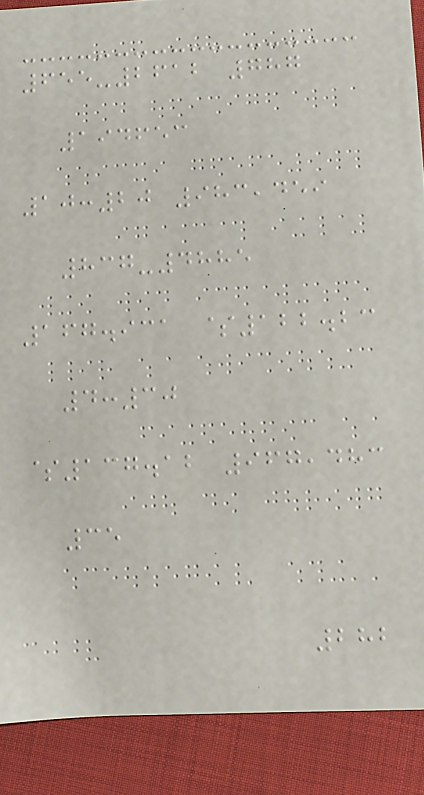655-2612 787
194653
10:20 983,459
837-4885
167.931 $122.23
4:30
$137.12 967,483
35
282
